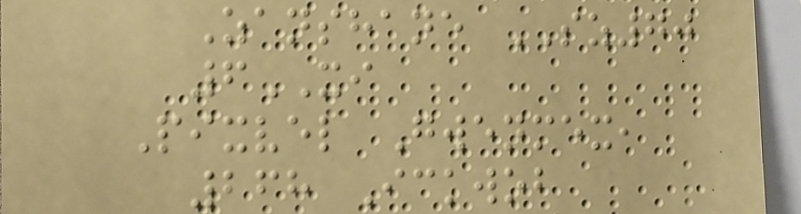Zanshane SZ70
6XI
Pixvel Gwenmex,
268 Ickwob
